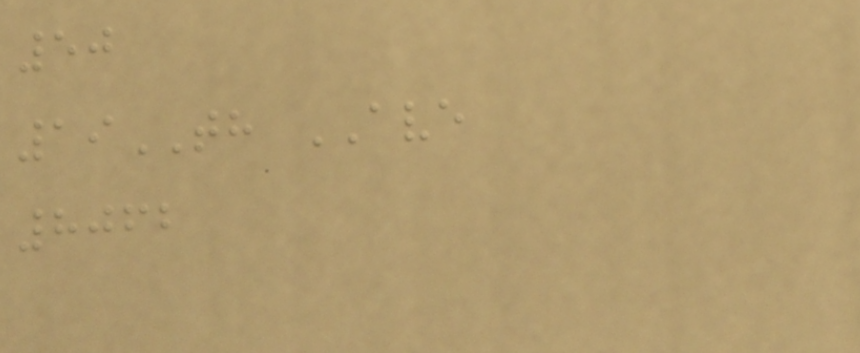50
19TH AVE
8062
